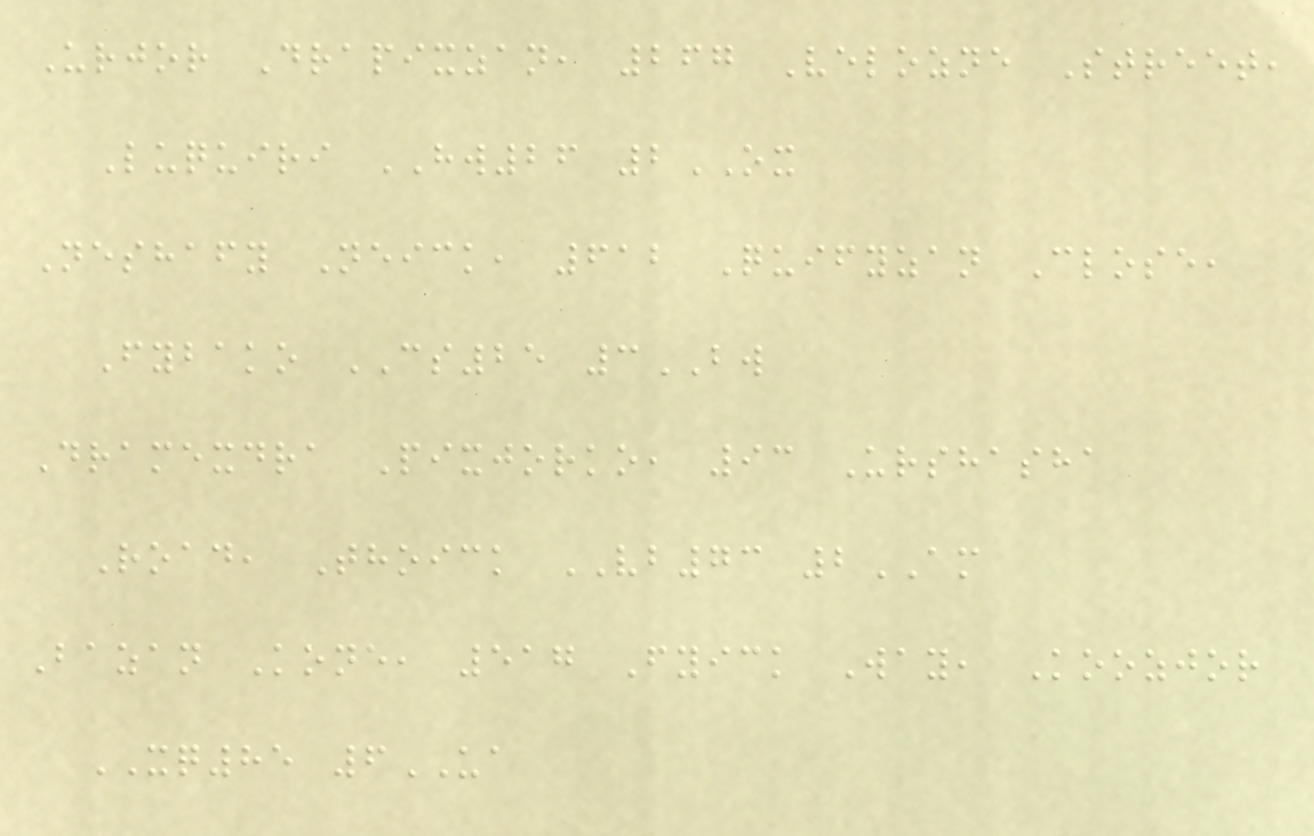Urjor Drapixzan, 267 Velozne Street,
Luquiri HW26 2OX
Neshafy Neick, 612 Quifyzan Close,
Fybako CS25 3BW
Dramexdra Pixjorko, 93 Urshasha
Road, Thoick VB73 2AM
Bazan Kone, 517 Fyick Way, Koozjor
XQ85 6UA
